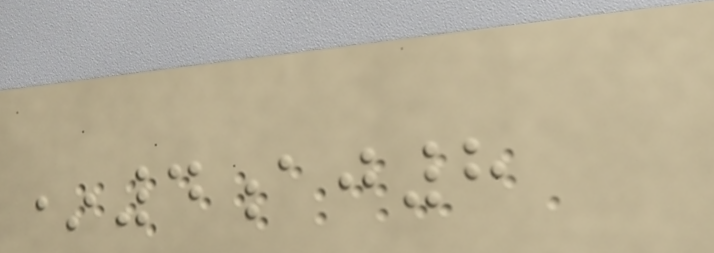*4aj8
